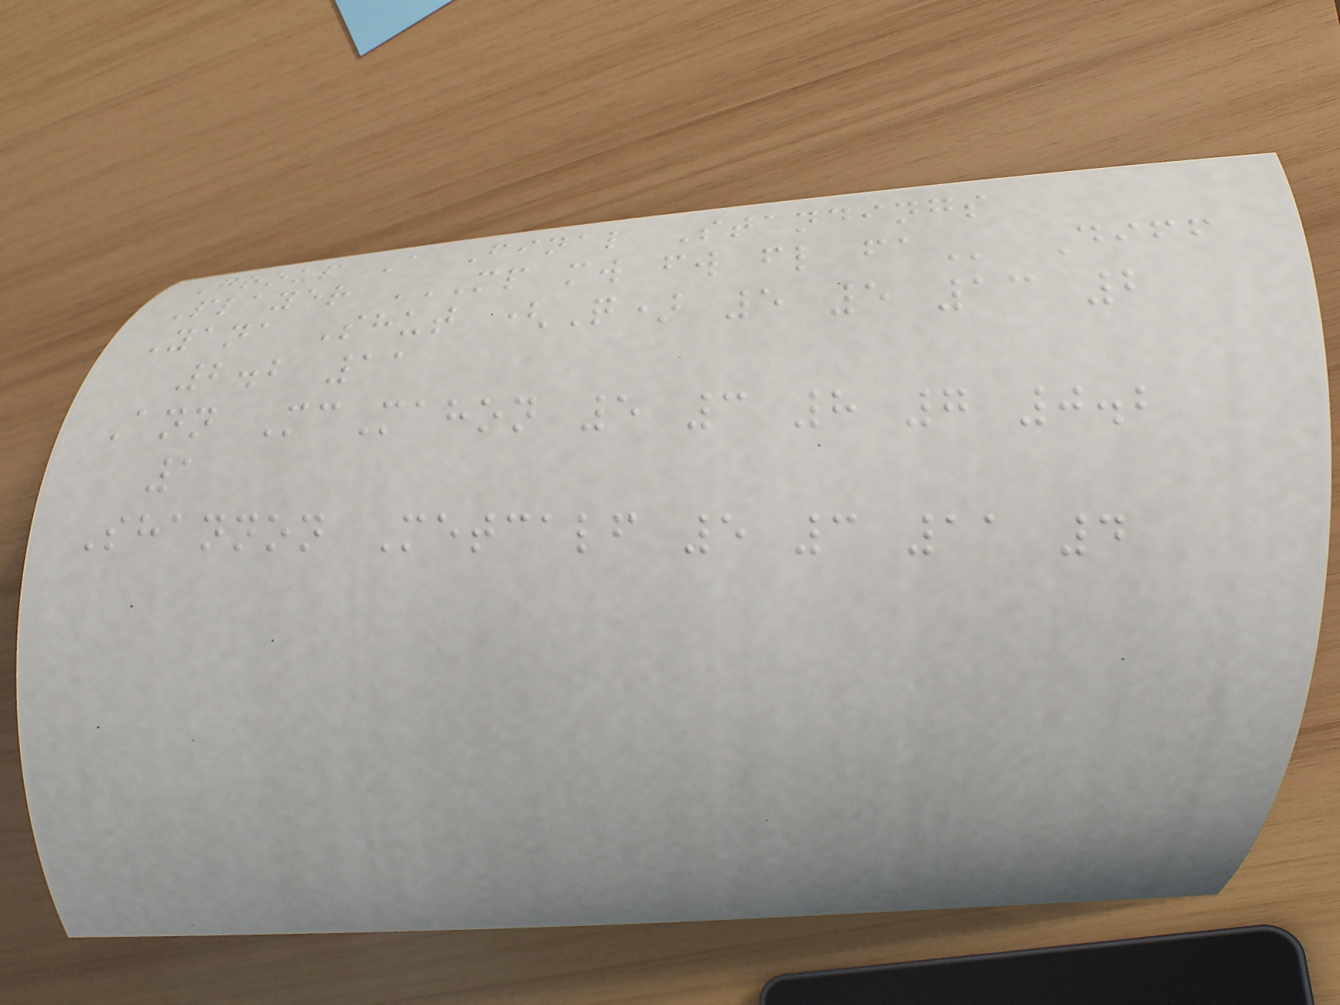Group A Final Standings
Player MP MW FW FL FA Diff
Yana Shut (Q) 5 5 13 2
2.2 11
Ann McMahon 5 3 8 7 0.2
1
Shannon Metcalf 5 3 11 4
